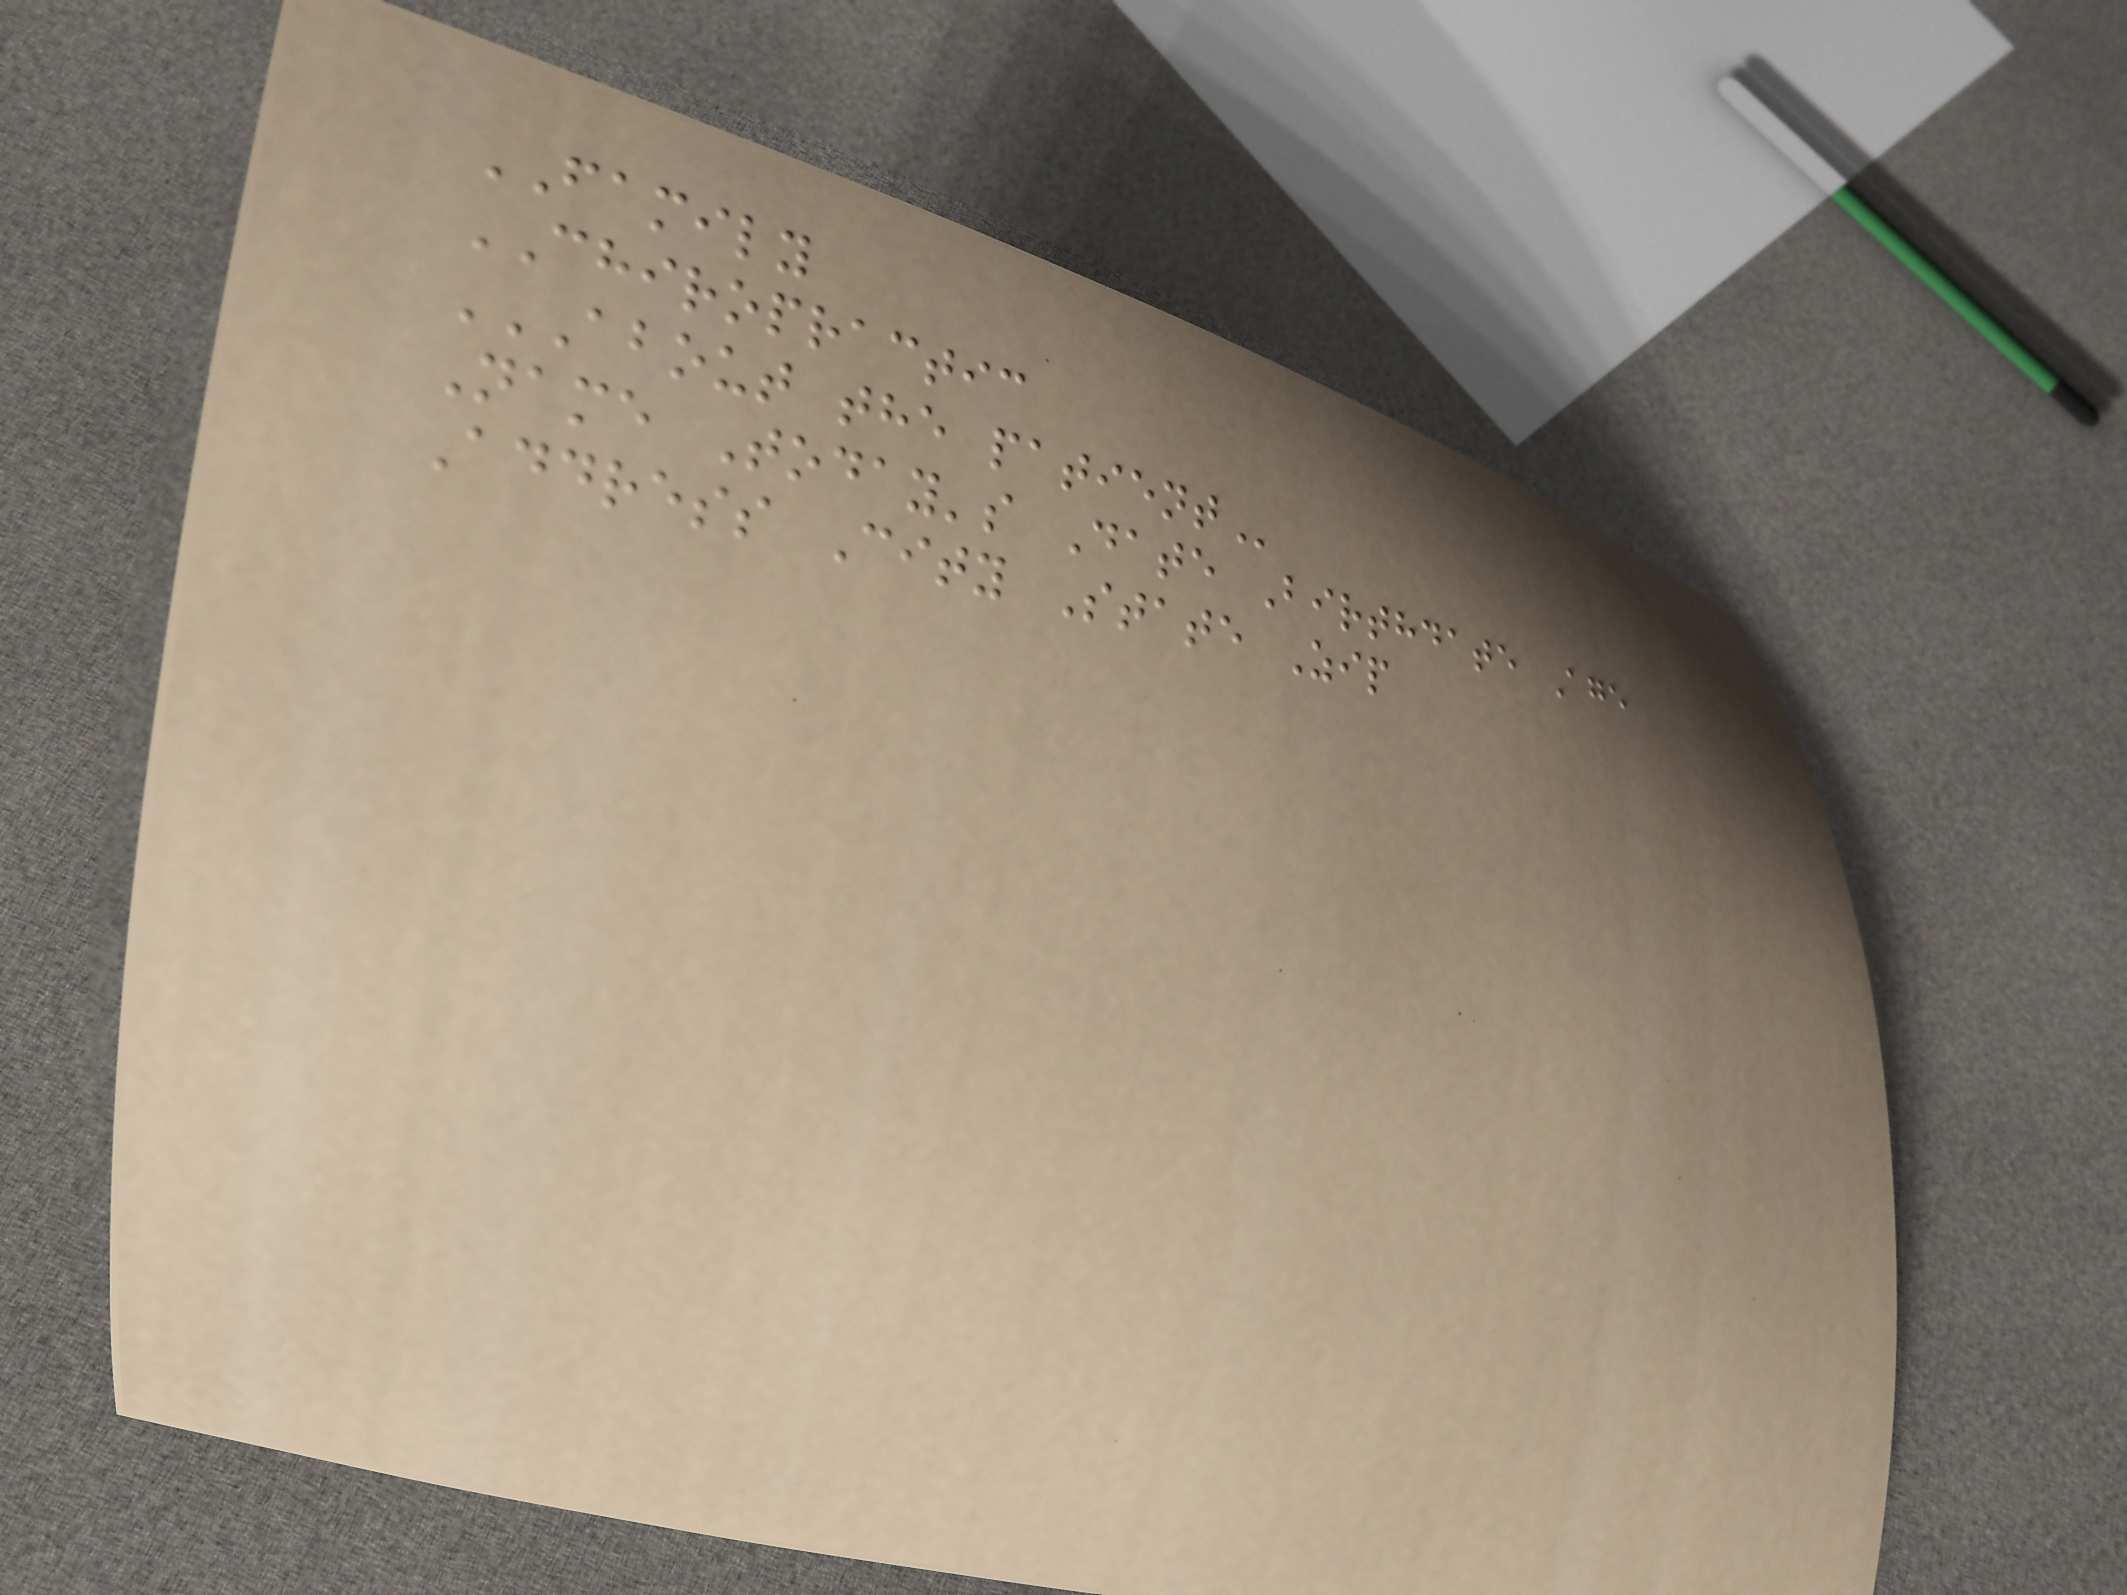FAMILY
CHIROPRACTIC
ABOUT THE PATIENT
Name Today's Date Birthdate Age
Address City State Zip
